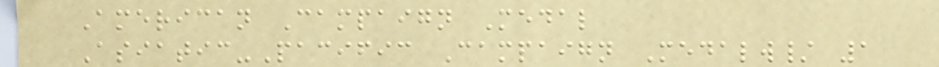American Campaign Medal
Asiatic-Pacific Campaign Medalw/ 1
